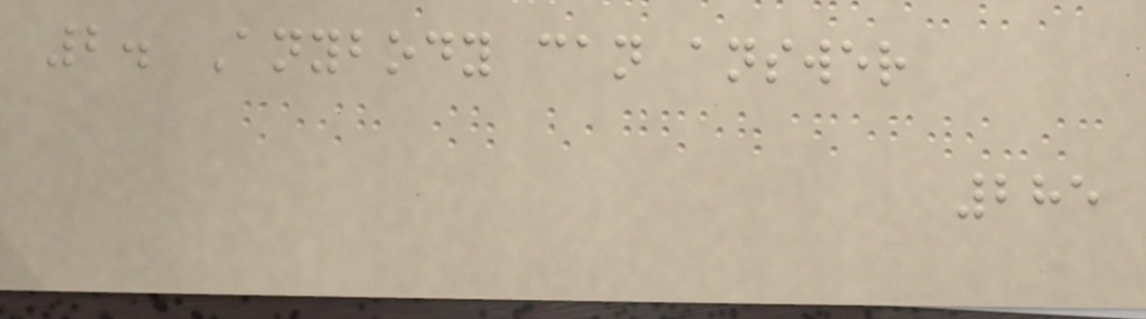2. Anybody can answer
285
